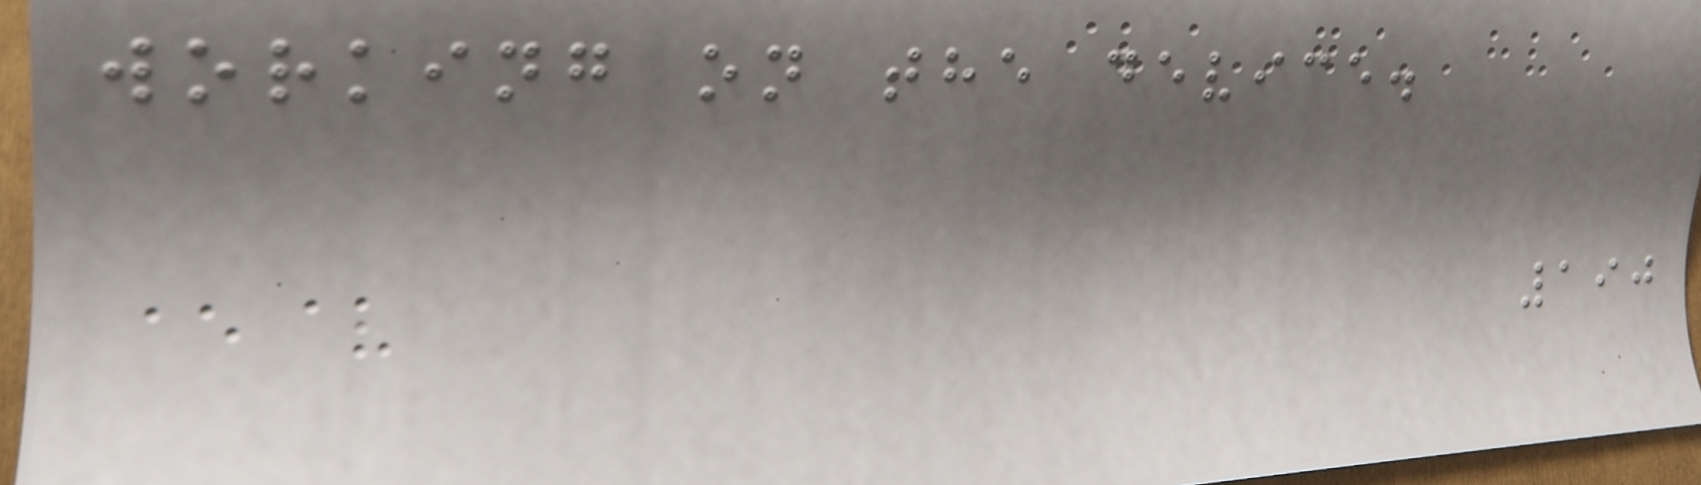working on the device.
190
